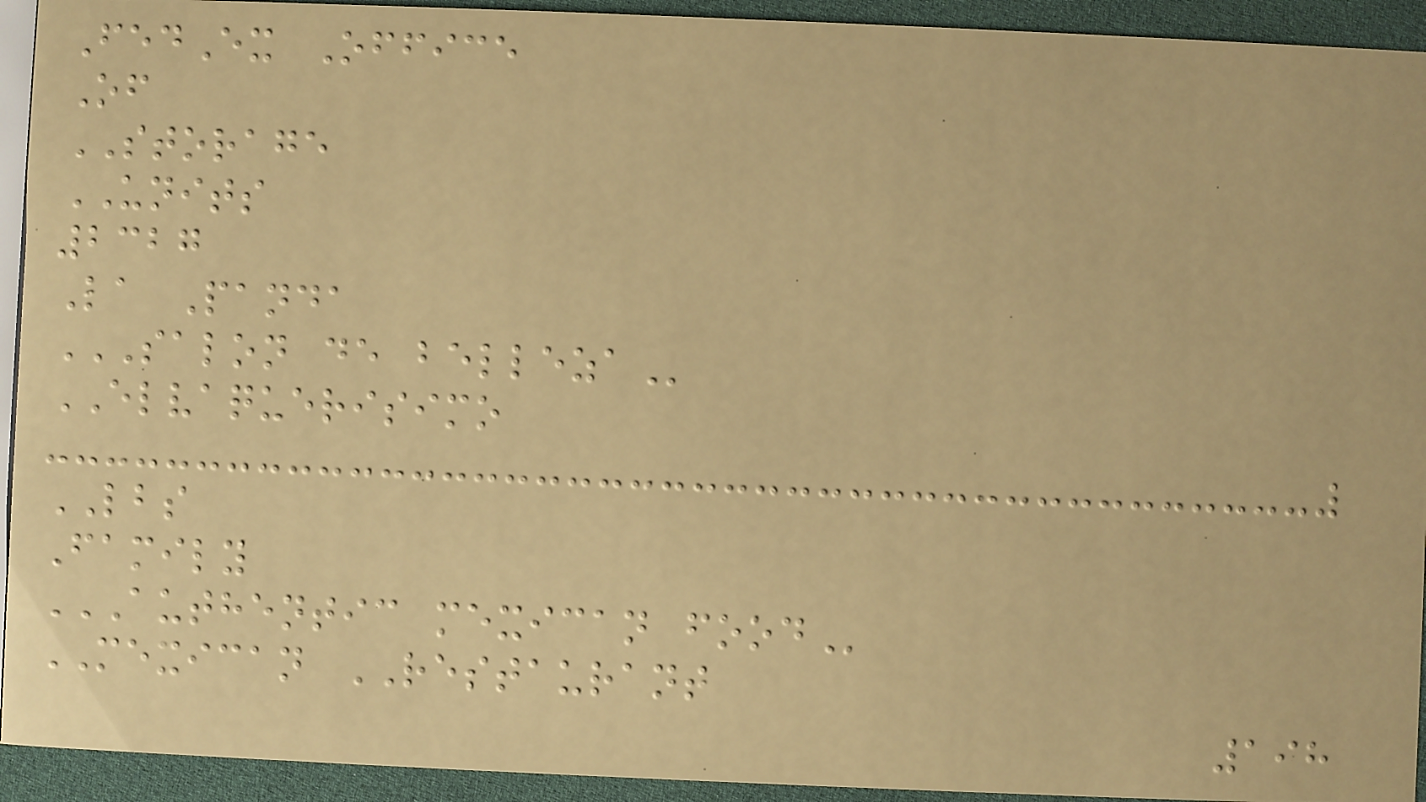FedEx Office
Of
STORAGE
UNITS
2327
La Panda
SALON DE BELLEZA
ELVAQUERISIMO
LBS
Family
AUTHENTIC MEXICAN FOOD
MEXICAN RESTAURANT
198
